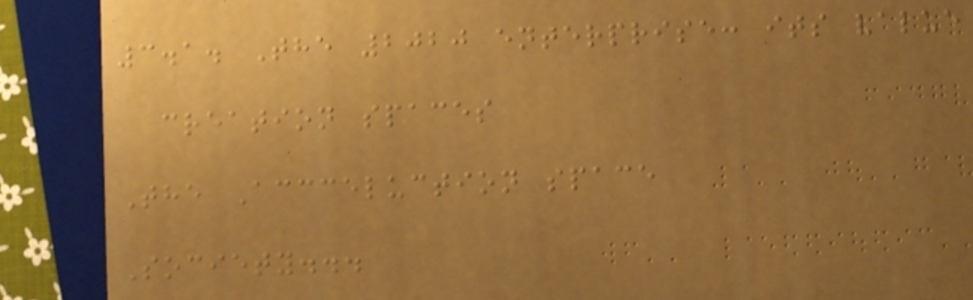3.1. The 2020 enterprise: its value
creation spaces
The Accceluction space
Society...
